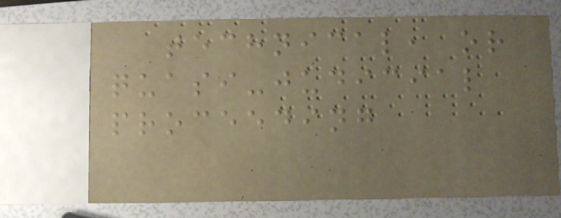technical, or
quasi-judicial
proceeding
